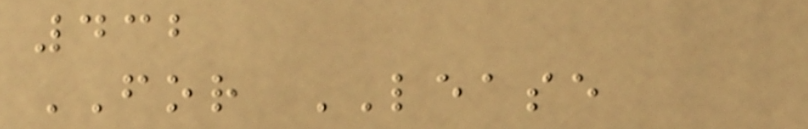432
FOR LEASE
